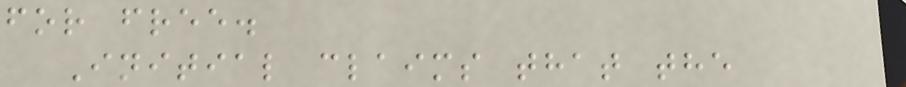for free.
Initial claims that the
